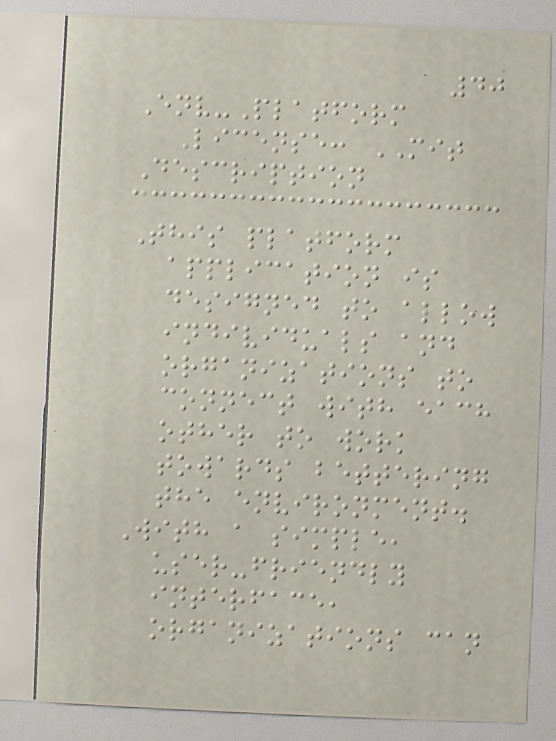40
Env-Platform
License: MIT
Description
This platform
application is
designed to allow
individuals and
organizations to
connect with each
other to work
towards bettering
the environment.
With a simple,
user-friendly
interface,
organizations can
